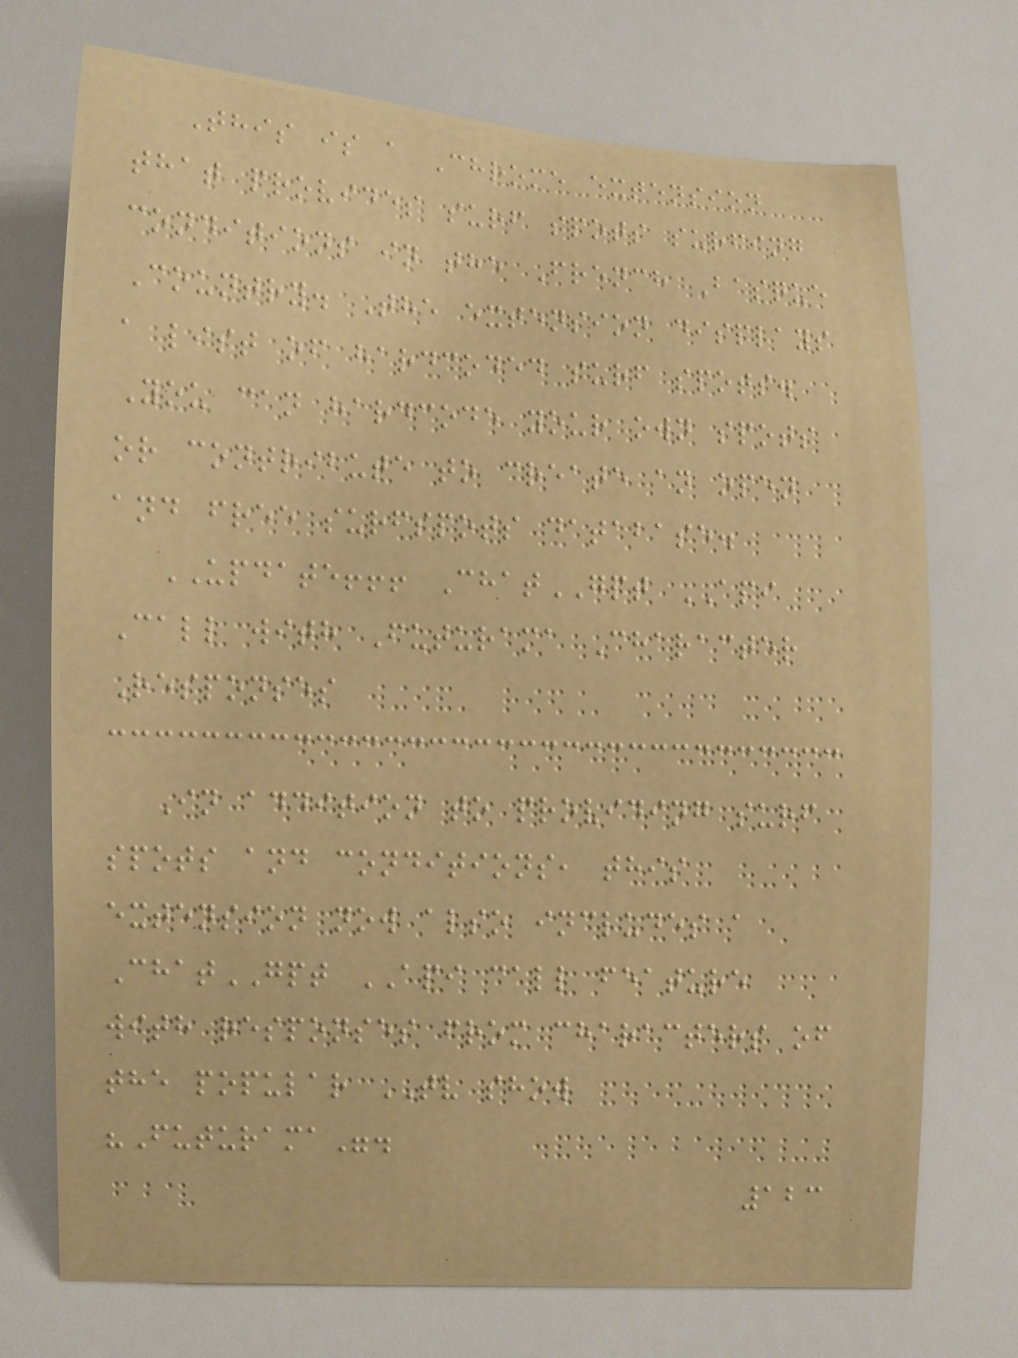This is a Chrome extension
that provides surf spots surfing
conditions in the French Basque
Country. The extension displays
a list of hardcoded surf spots.
You can hardcode your own spots
or contribute to create an open
and free surfspots database.
UPDATE!!! ChatGPT API
Call with Futurama Character
Responses
In addition to providing surf
spots and conditions, this
extension now also includes a
ChatGPT API call feature
with responses from characters of
the popular TV show
"Futurama".
123
